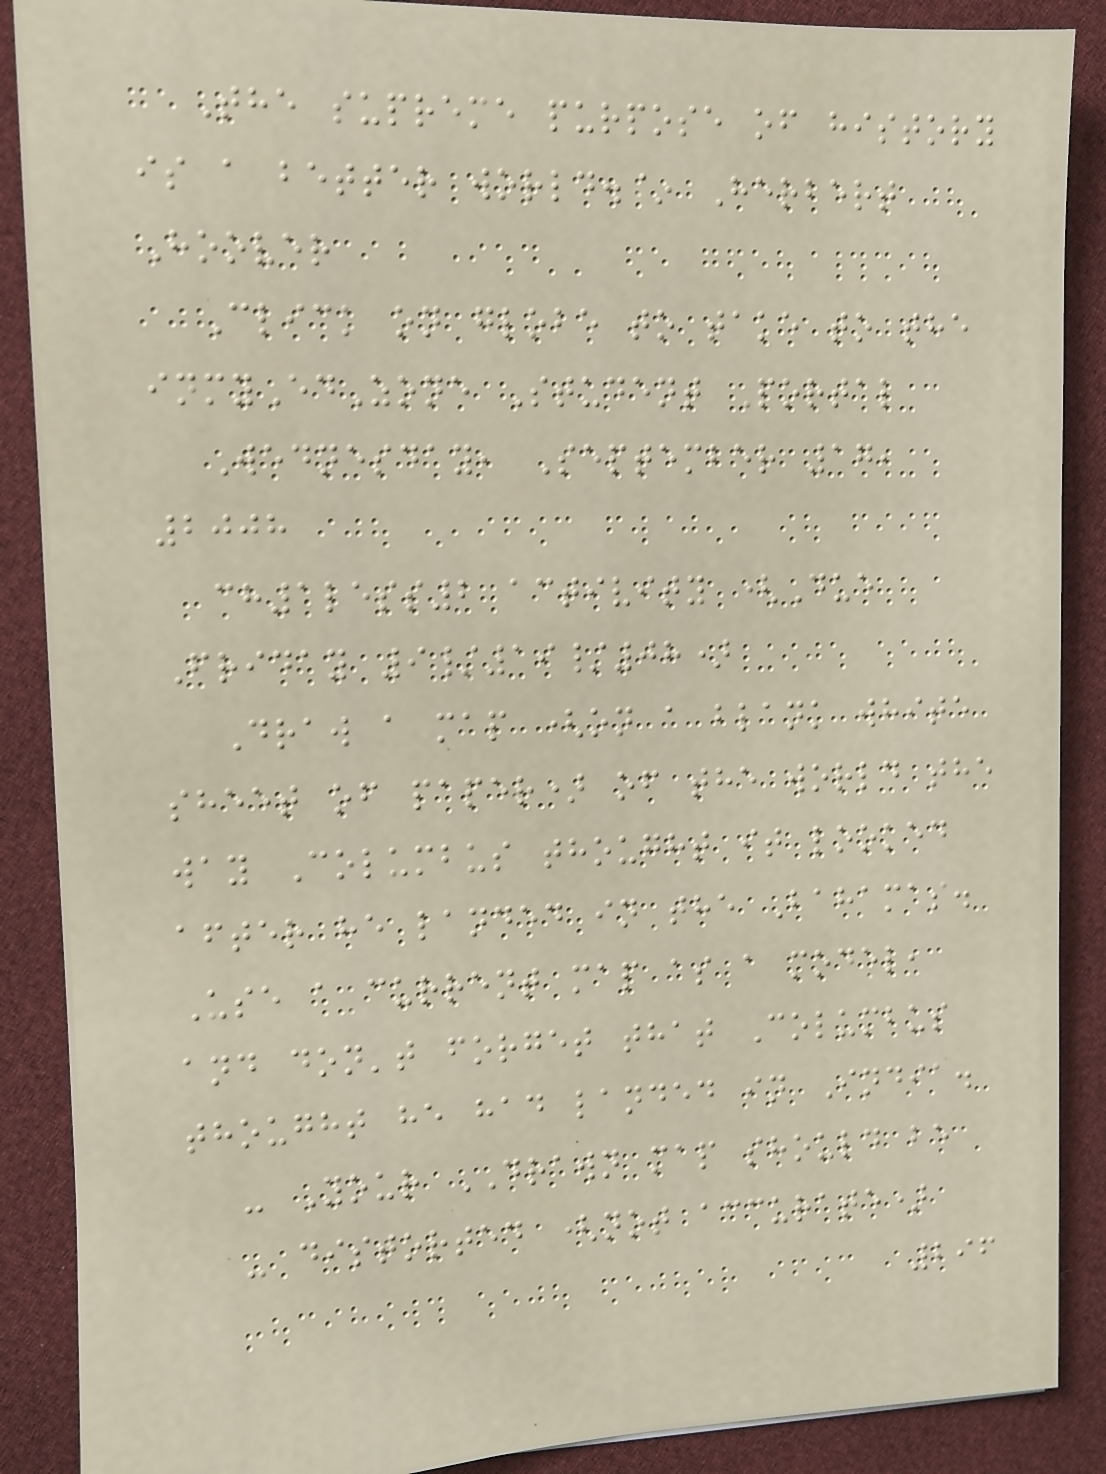The supreme purpose of history
is a better world.~ Herbert
Hoover
Click on globe to take to the
inmyEdZone Student Portal
Wednesday, September 17,
2008
ch1less2 activity (Due
Friday 9/19/08)
Draw a map (on a blank white
sheet of paper) of the world the
way Columbus thought it looked
after he landed in the Bahamas.
Use a current map as a model,
and don't forget that Columbus
thought he had landed in India.
- Your DRAWN map should be
- distorted (not accurate)
296
